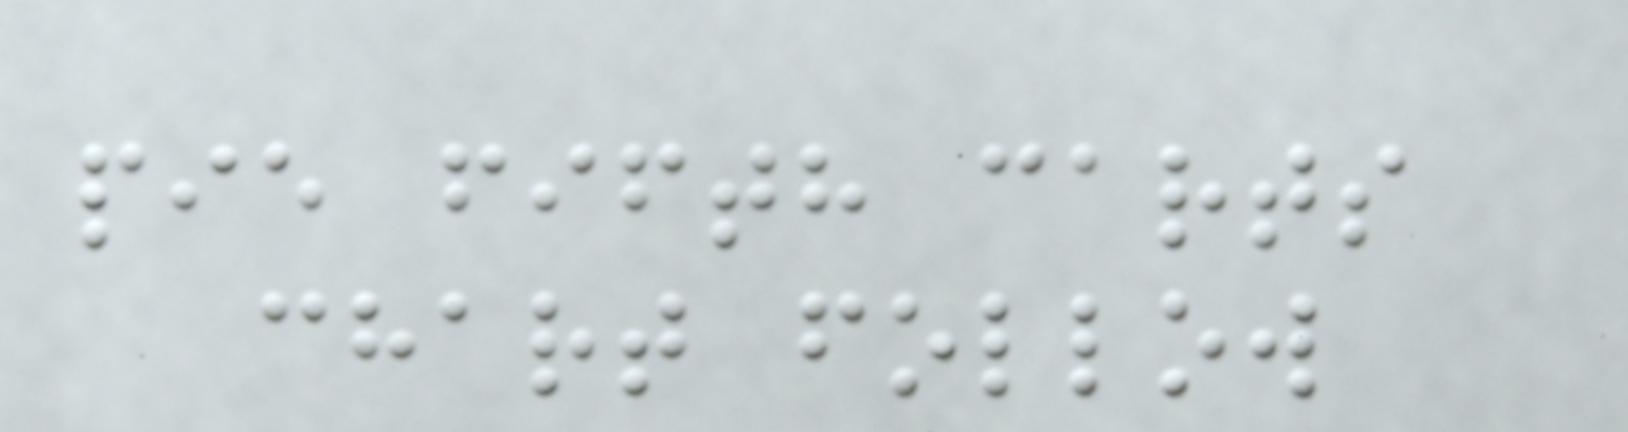pie fifth carts
chart follow
